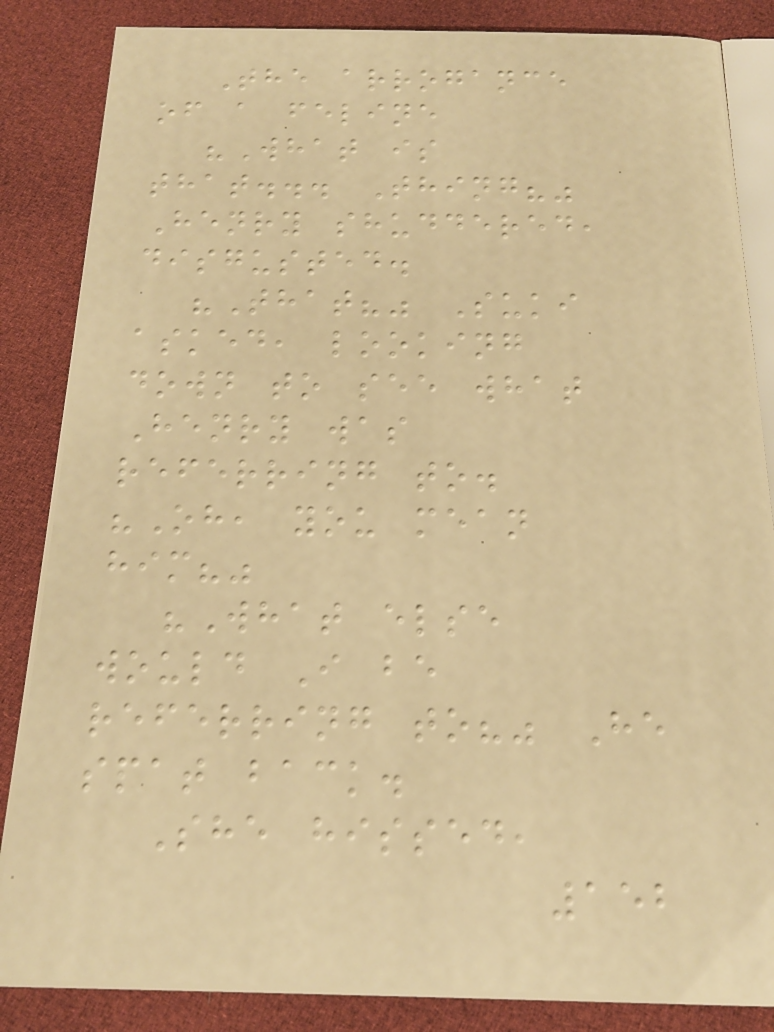The arrogance
of a feline
"What is
that... Thing?"
Henry shuddered,
disgusted.
"That?" Suki
asked, looking
down to see what
Henry was
referring to.
"Oh, you mean
him?"
"What else
would I be
referring to?" He
spat back.
She hissed,
152
